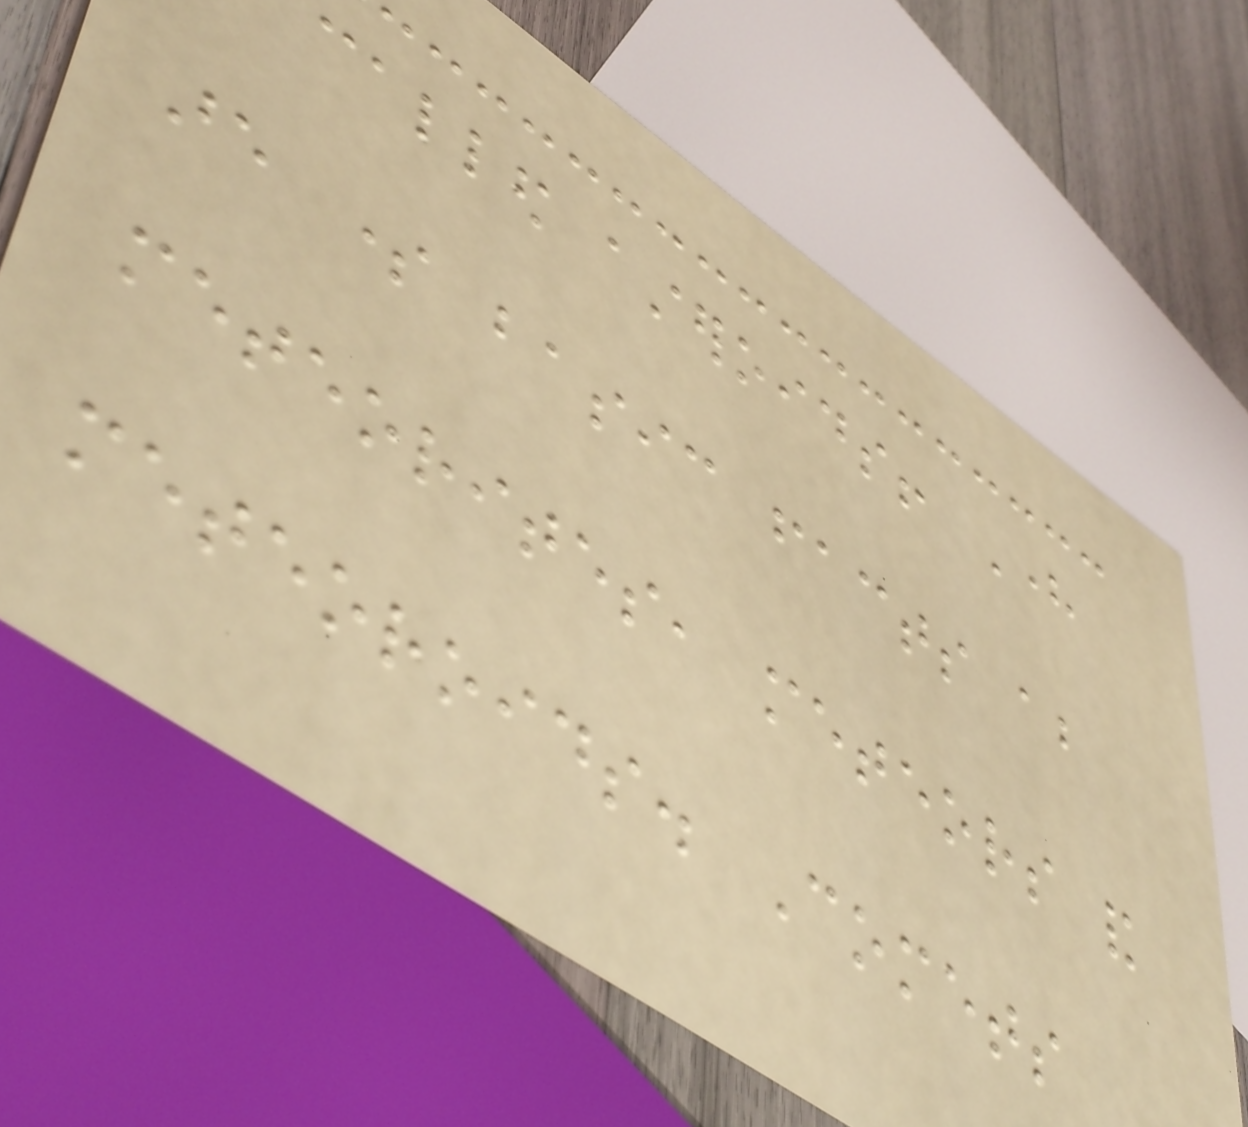called asteroids! Here
are some basic facts about
meteorites, meteors and
meteoroids. Comets
